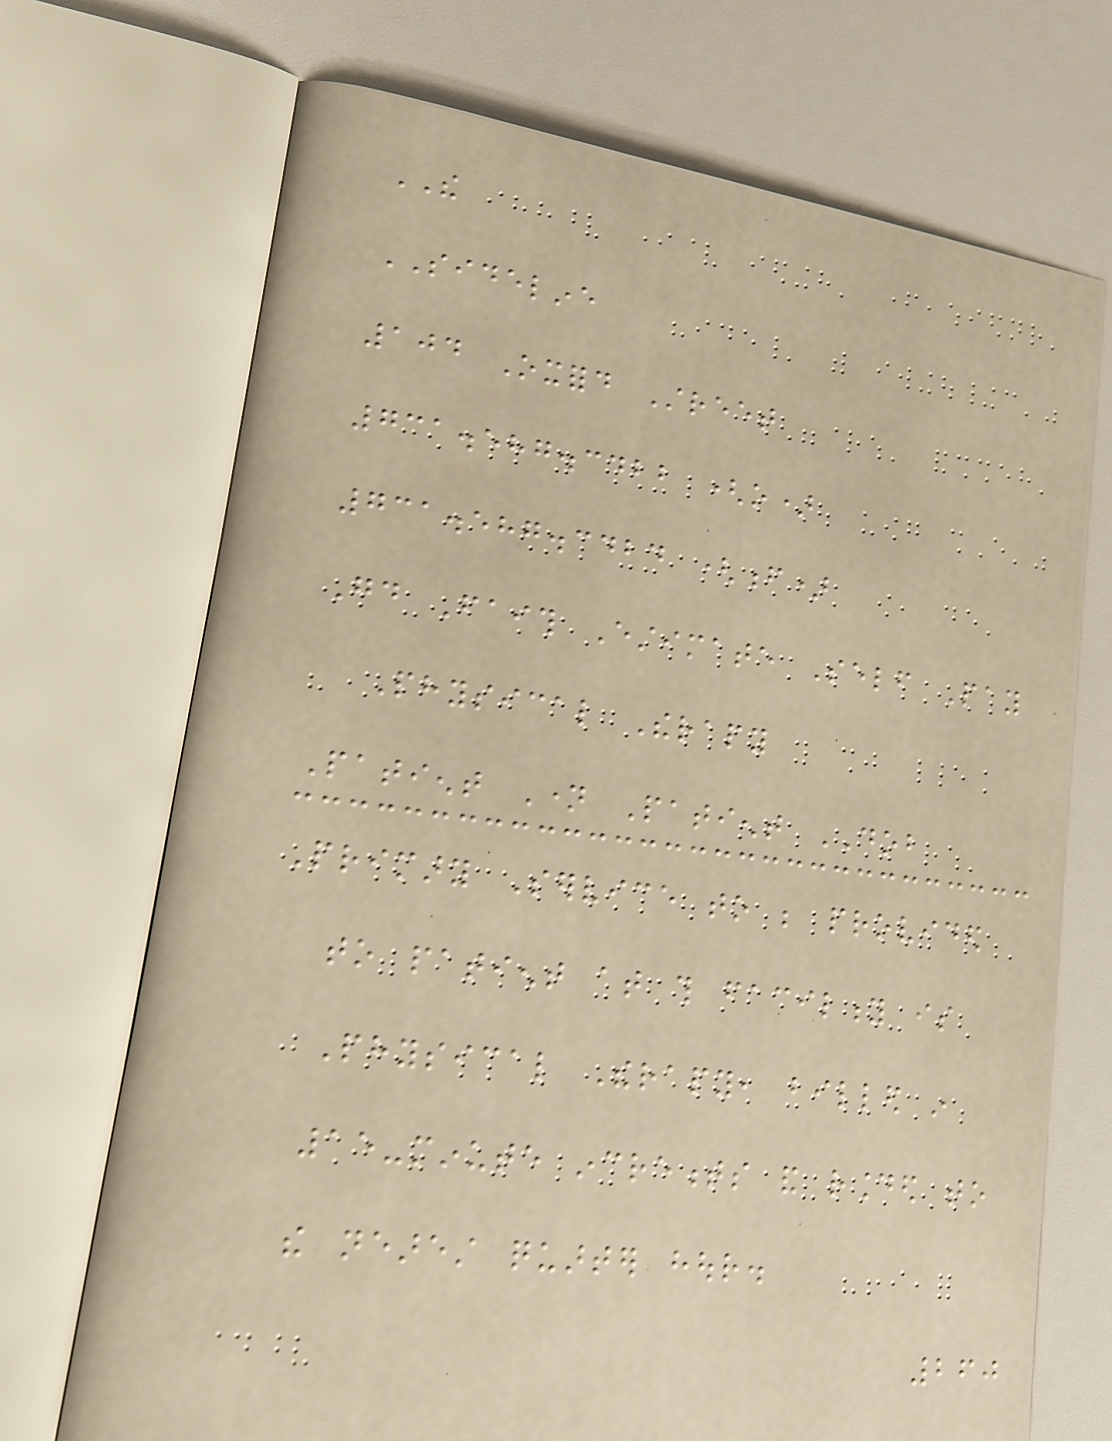THE
SIDELINE
104 Oxford Street
731.587.3422 (o)
731.587.3424 (f)
Good Faith Estimate Self Pay
Physical Therapy
Patient Name Patient DOB
Primary Service to be provided
to patient at this facility is
Physical Therapy, billed in
15-minute increments and rounded to
the nearest quarter hour.
260
